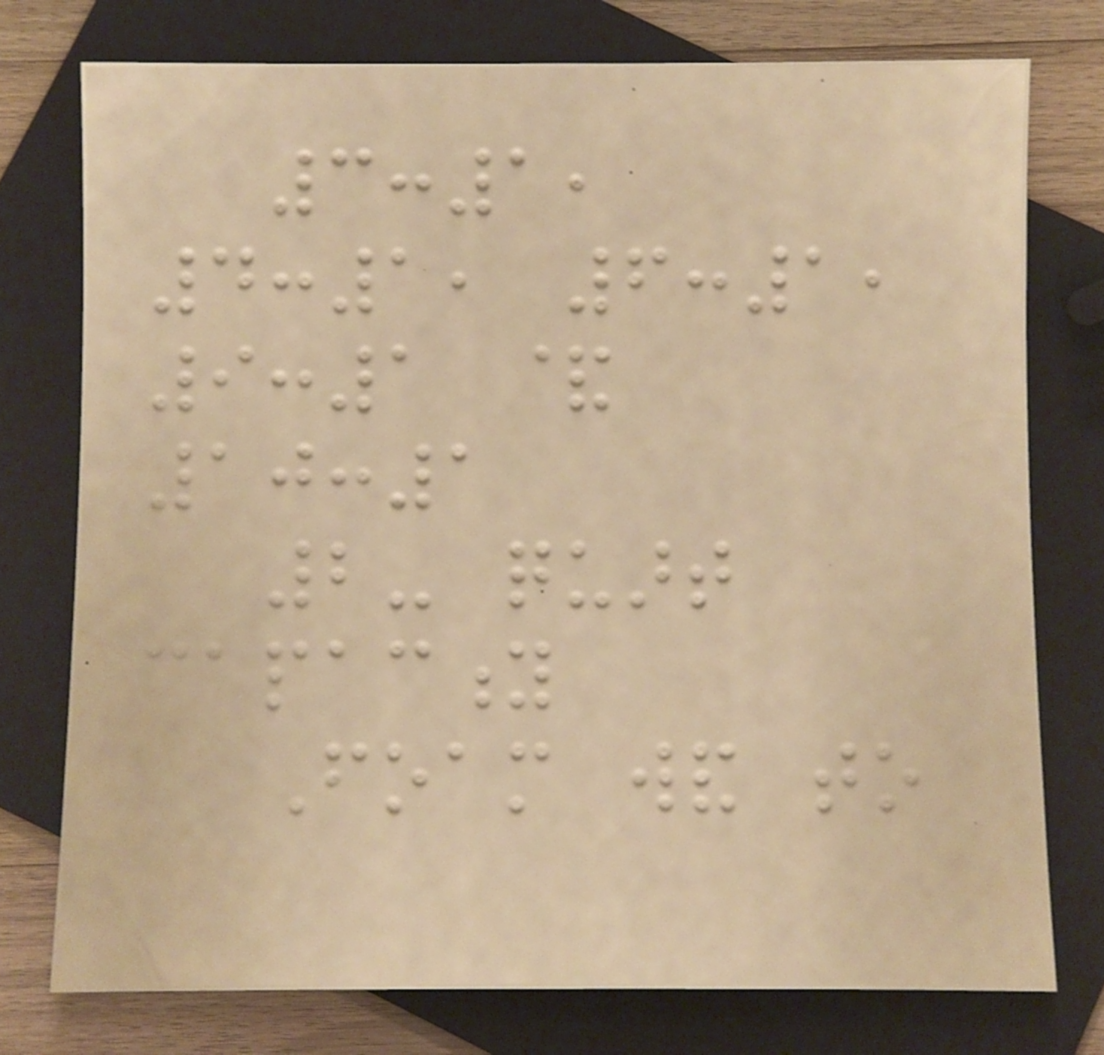3:1,
4:1, 6:1,
9:1 &
10:1
2- quart
capacity
Foam wand to
